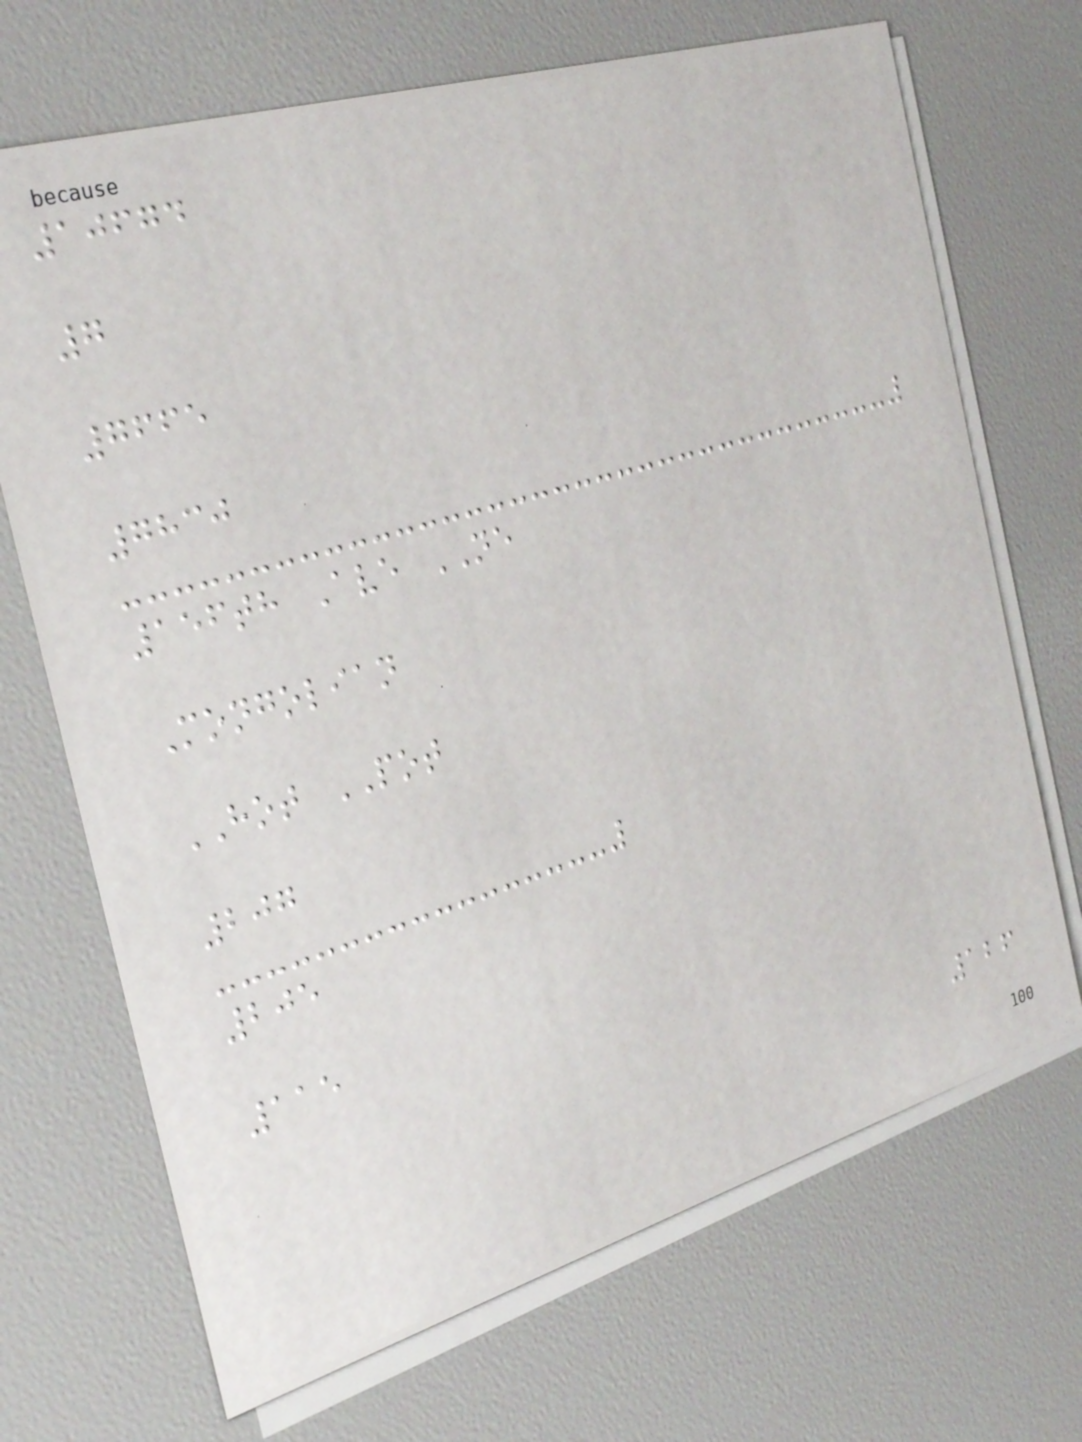10674
7
7665
7830
156th Ave NE
Mongolian
HOT POT
207
205
115
126
